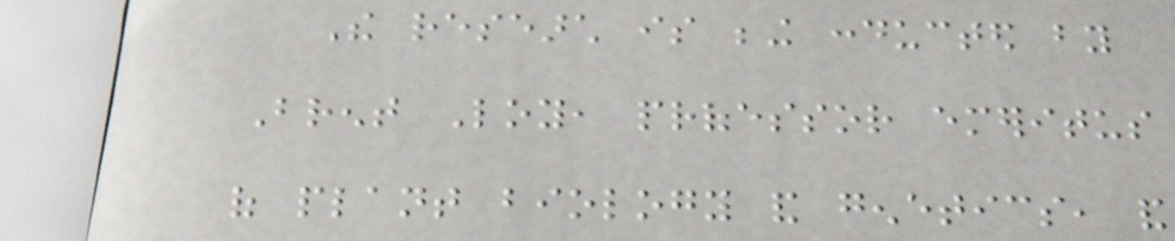The research is being conducted by
Brent Loy, professor emeritus
of plant biology and genetics, and
